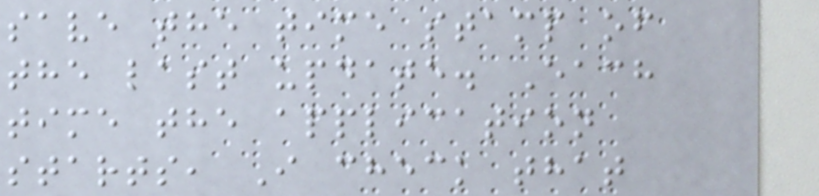save the time stamp of
the last update. Each
time the application
starts, I check that
